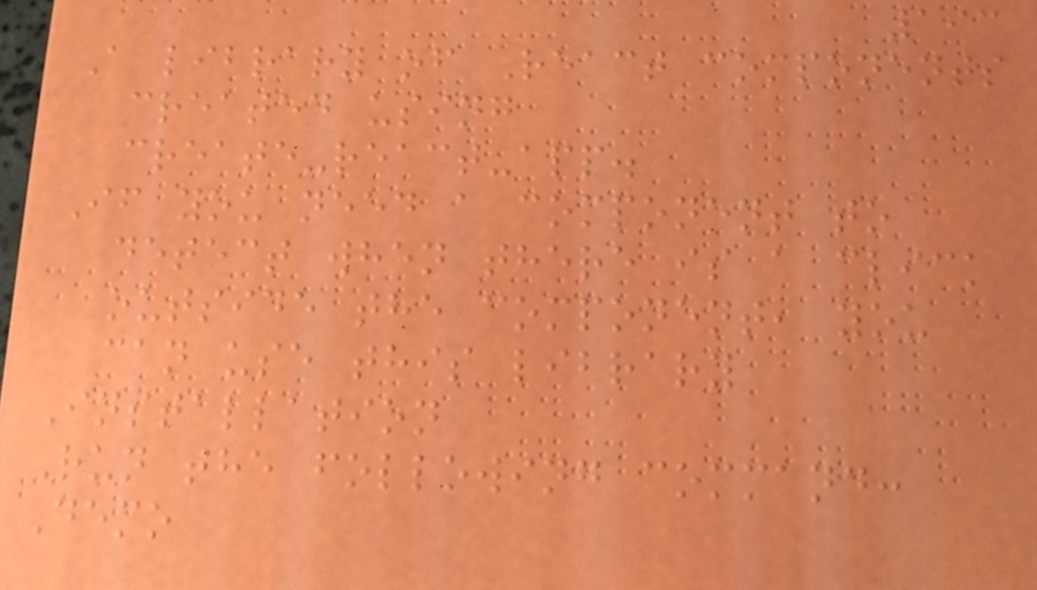193
A library of React components
created using
create-react-app.
If you need a component to
detect when there is a click
outside the component, you
can use this library
Installation
Run the following command:
Demo
